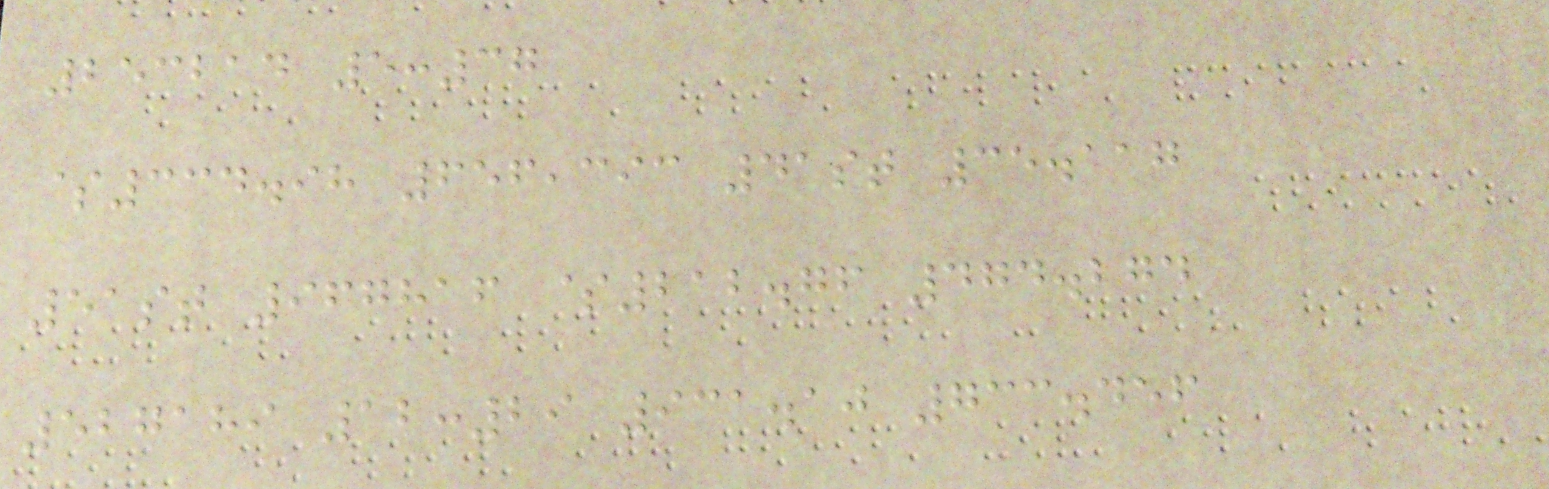253214 5:37
$334.98 656,393 41st 35.117
51st 967816 $212.76 474.274
527189 12:29 931.10 733.456
